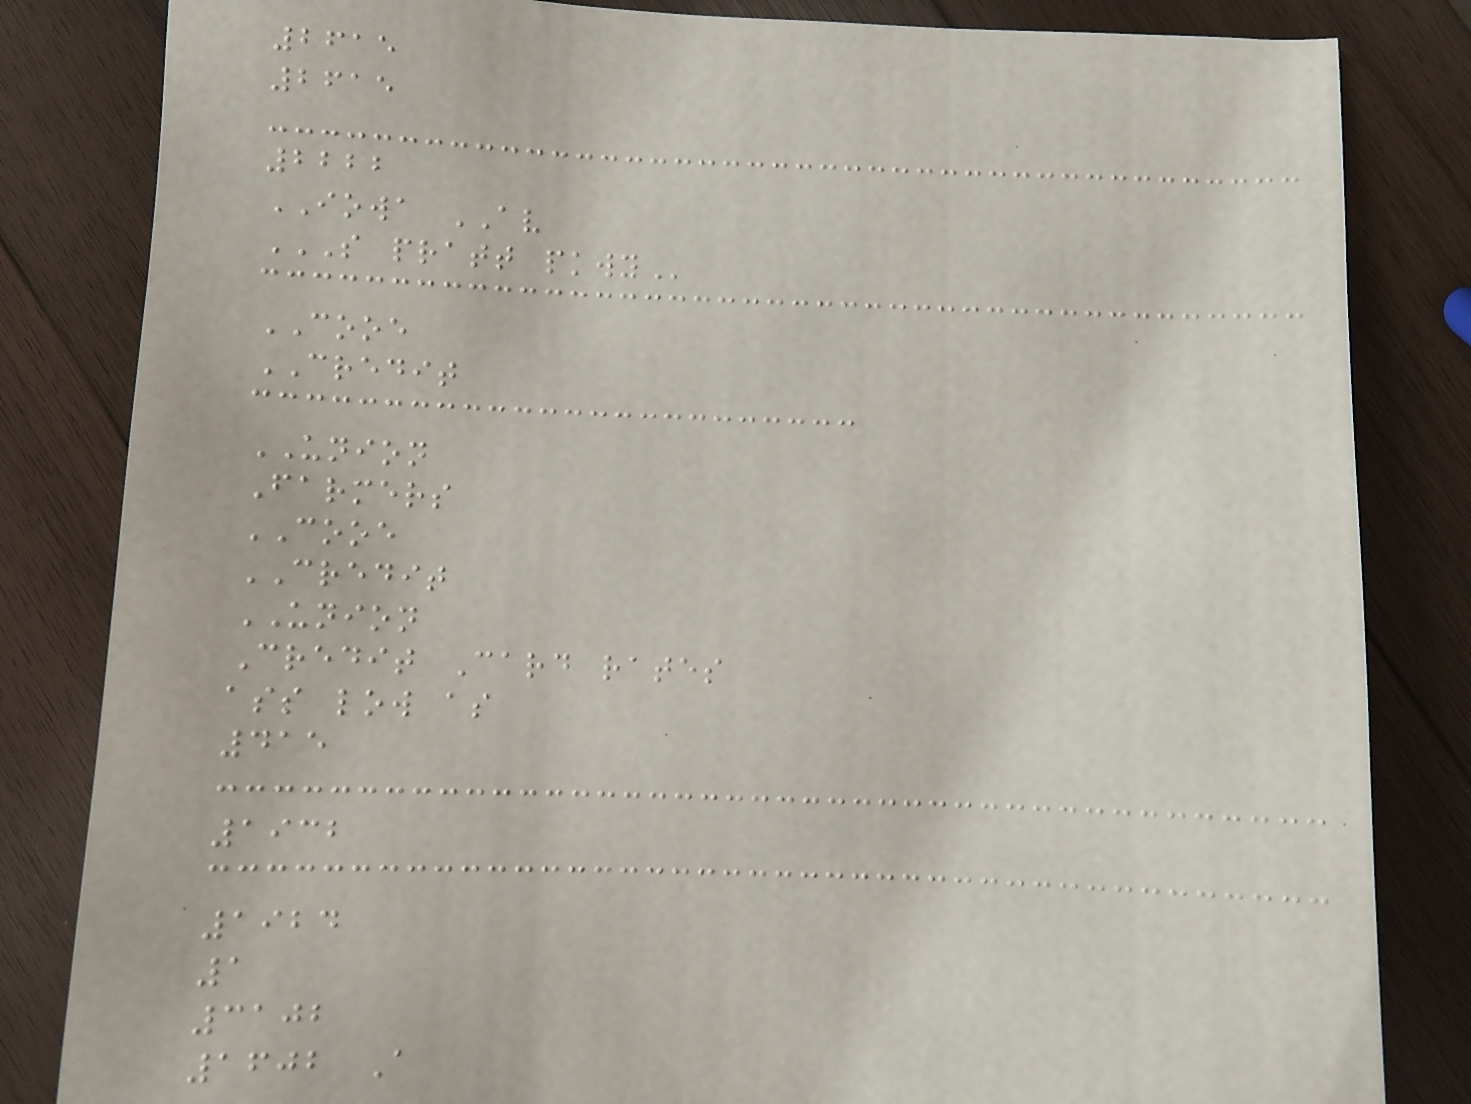2615
2615
2222
IOWA AV
S PRATT PKWY
COOE
CREDIT
UNION
Farmers
COOE
CREDIT
UNION
Credit Card rates
ass low as
415
1932
1924
1
3102
1602 A
